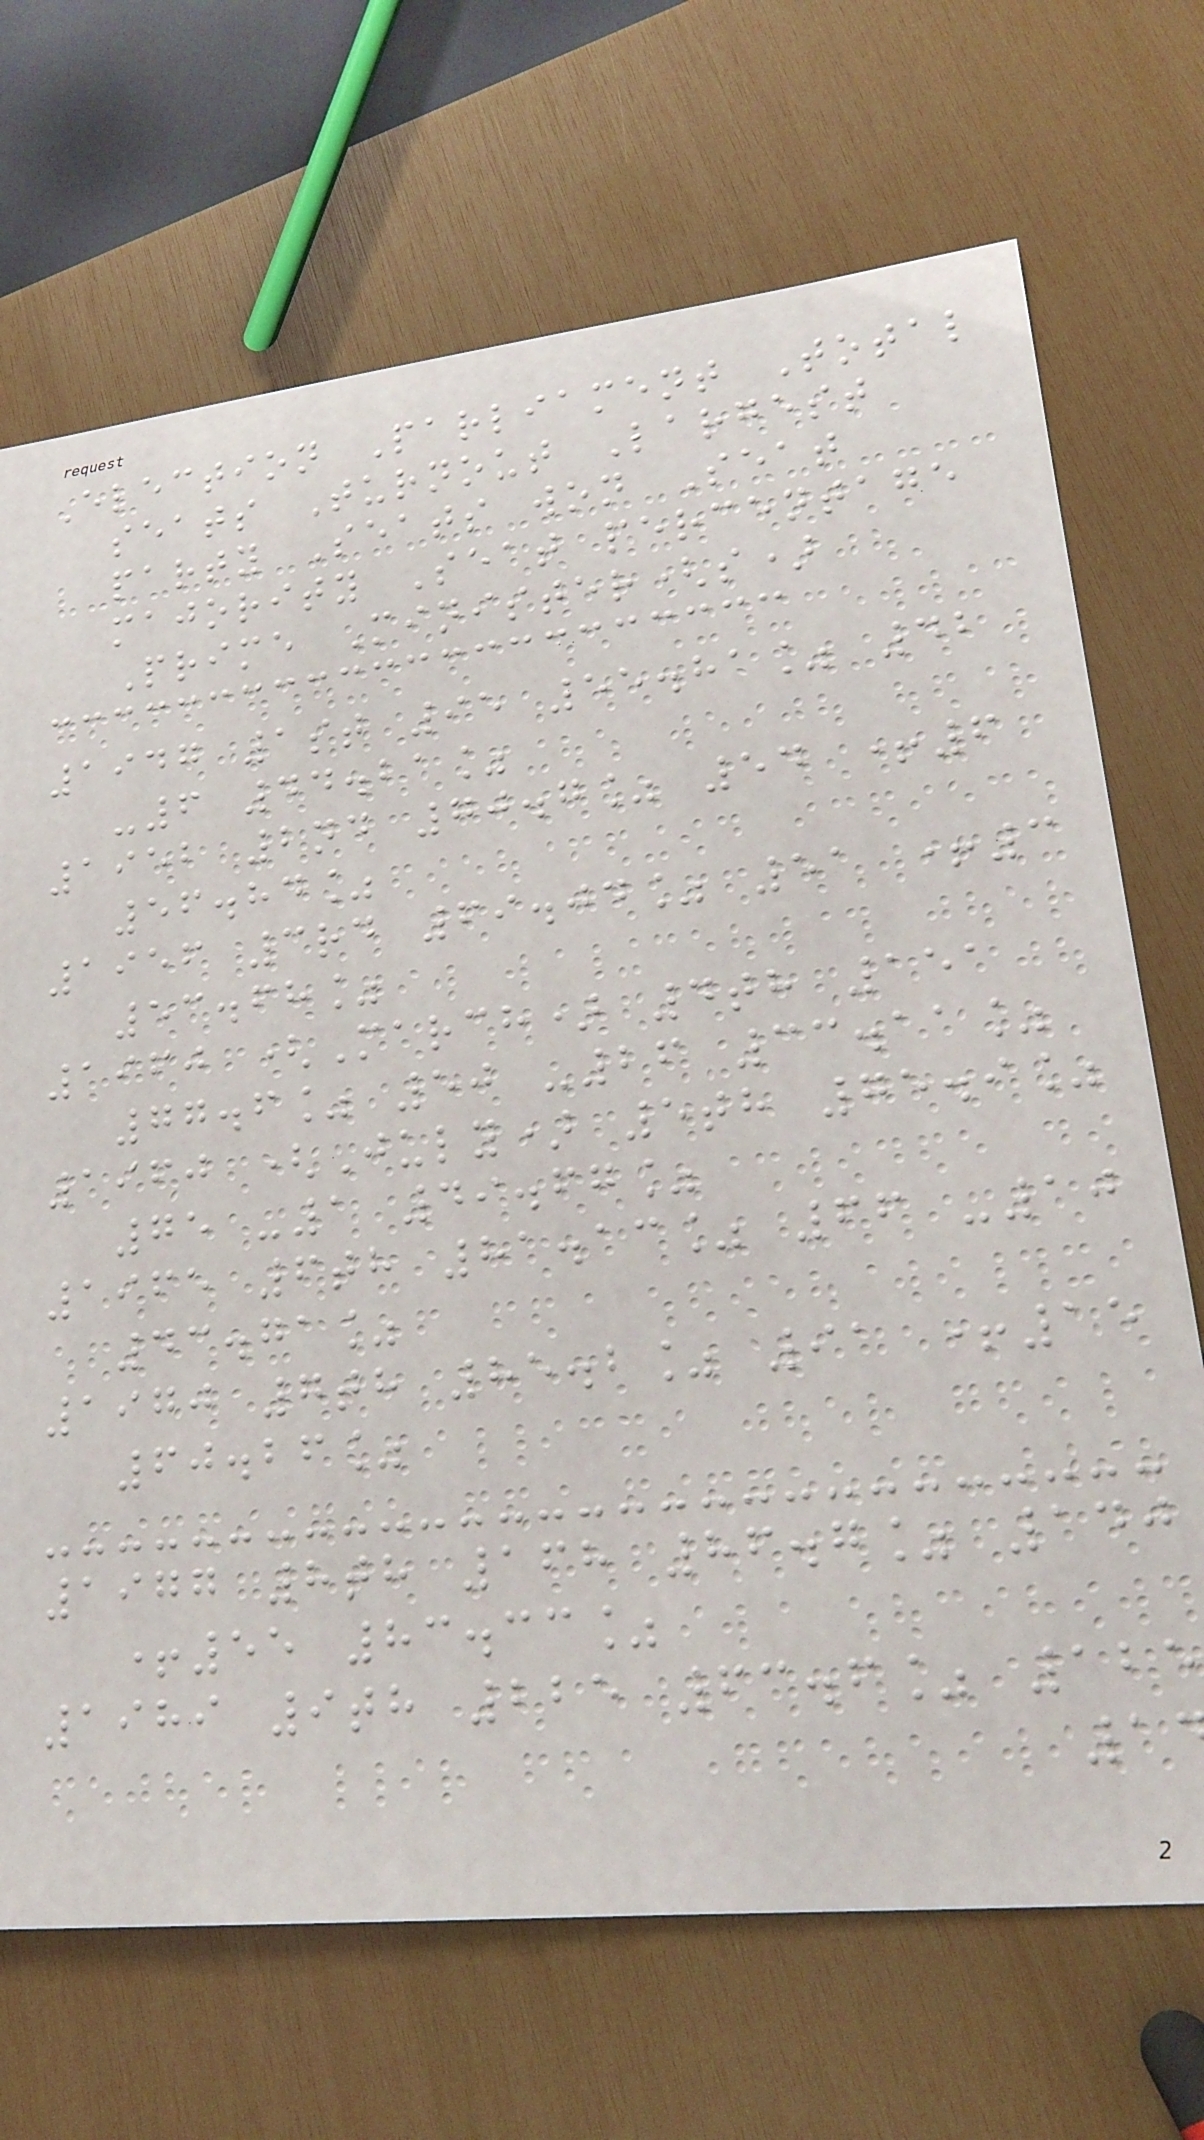Election Parliament Total
seats Turnout Largest
party Seats won Seat
majority Seat percentage
Prime Minister(s)
1947 1st 95 55.81% 42
-6 44.21%
1952 2nd 70.7% 54 +6
56.84%
1956 3rd 69.04% 51 +3
53.68%
1960 (March) 4th 151
77.6% 50 -26 33.11%
1960 (July) 5th 75.9%
75 -1 49.67%
1965 6th 81.13% 66 -10
43.71%
1970 7th 85.2% 91 +15
60.26%
1977 8th 168 86.7% 140
+55 83.33%
1989 9th 225 63.6% 125
